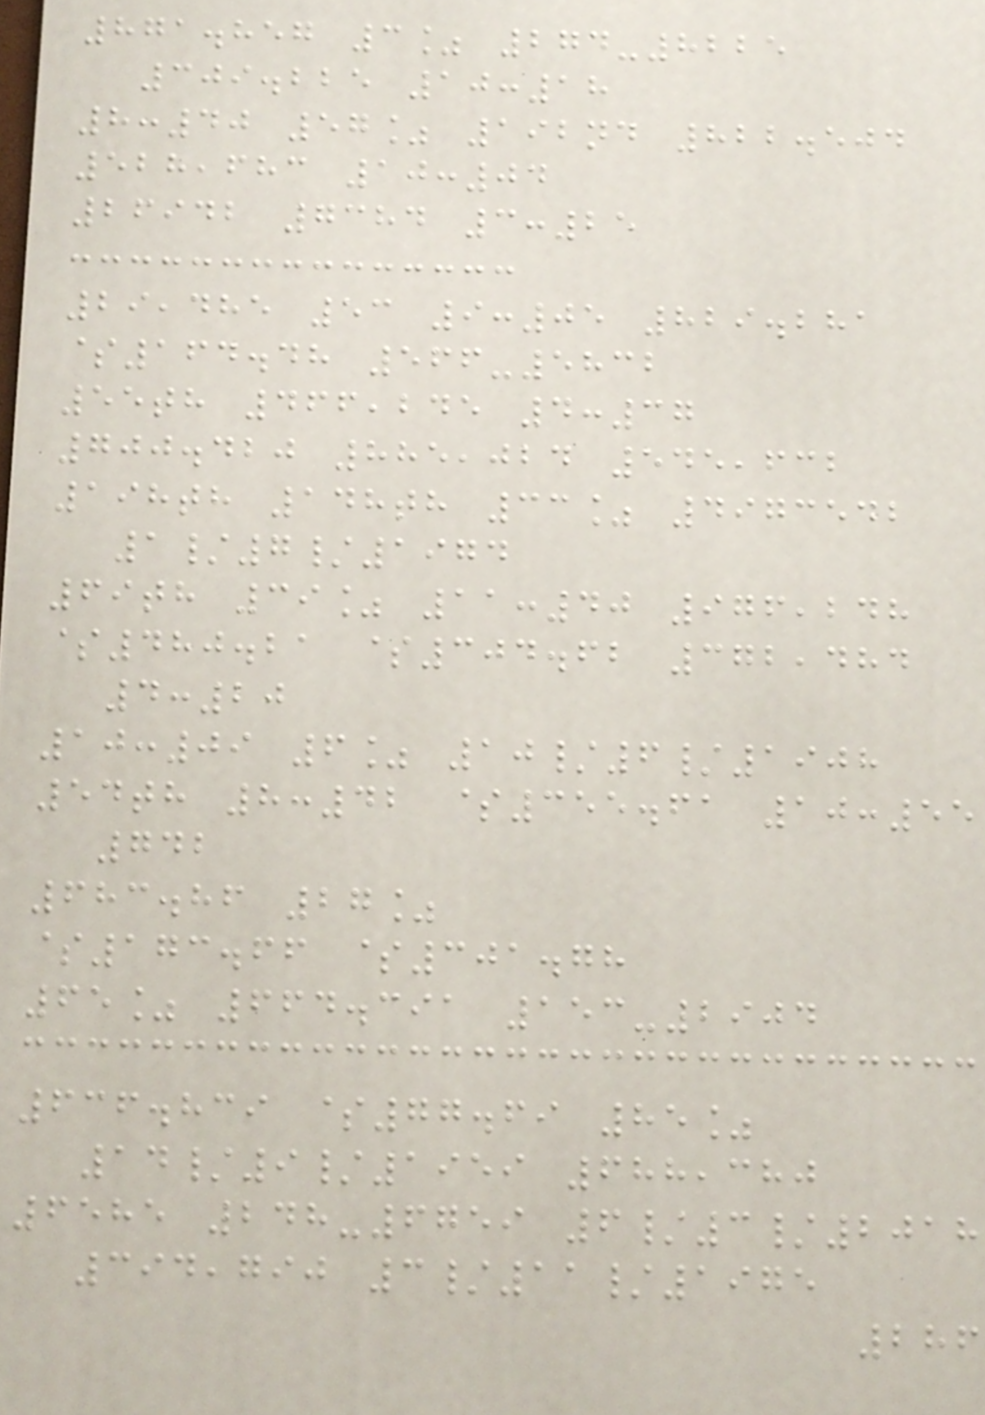871.857 3% 274-8225
309.225 10:18
8:40 57% 192nd 822.504
528,683 10:04
26942 7384 3:25
29,485 53 9:05 829.281
$164.48 566-5832
55th 466,245 4:37
700.420 885,024 545,632
198th 148th 33% 4973542
1/7/1974
69th 39% 11:40 976,248
$480.21 $304.62 372,484
4:20
10:09 6% 10/6/1908
54th 8:42 $355.61 10:55
742
683.86 27%
$173.66 $301.78
65% 664.391 153-2904
636.839 $77.69 85%
14/9/1959 688,380
6585 248-6759 6/3/2018
394,790 3/11/1975
286
